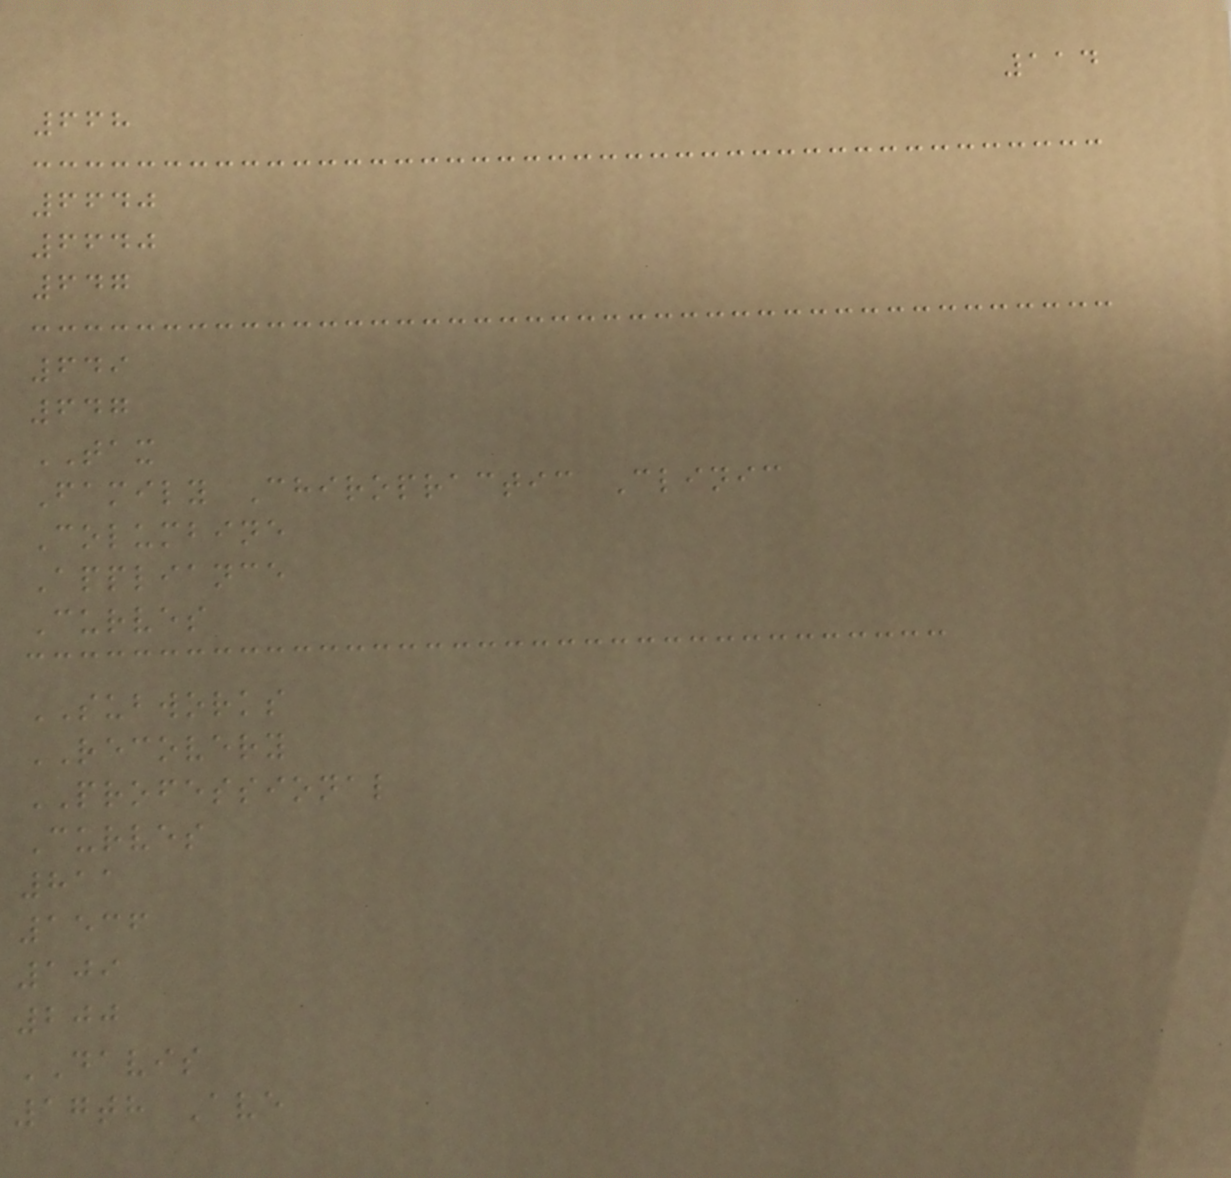114
668
6640
6640
647
649
647
TAX
Family Chiropractic Clinic
Columbine
Appliance
Curves
SUBWORKS
RECOVERY
PROFESSIONAL
Curves
811
1536
109
200
DAVIS
17th Ave
